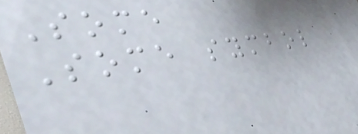Some
Some symbol
